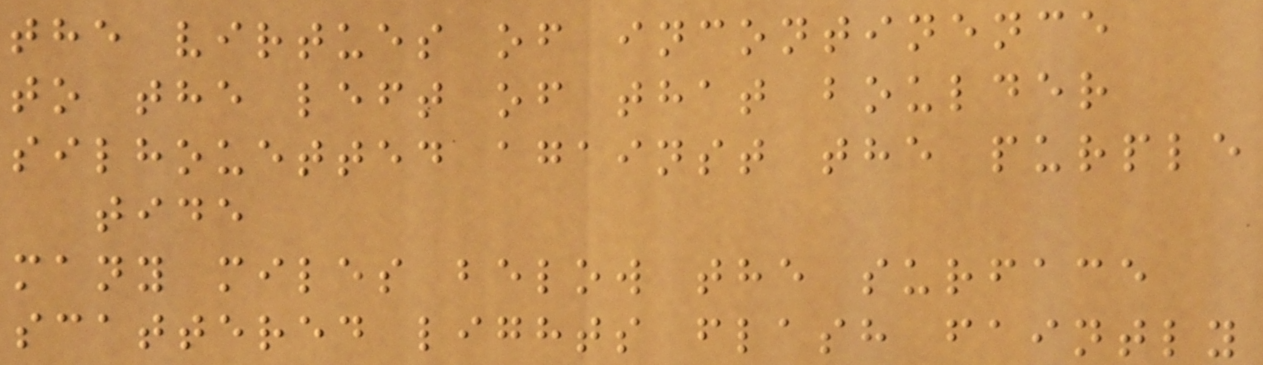the virtues of incontinence
to the left of that boulder
silhouetted against the purple
tide
many miles below the surface
scattered lights flash faintly
